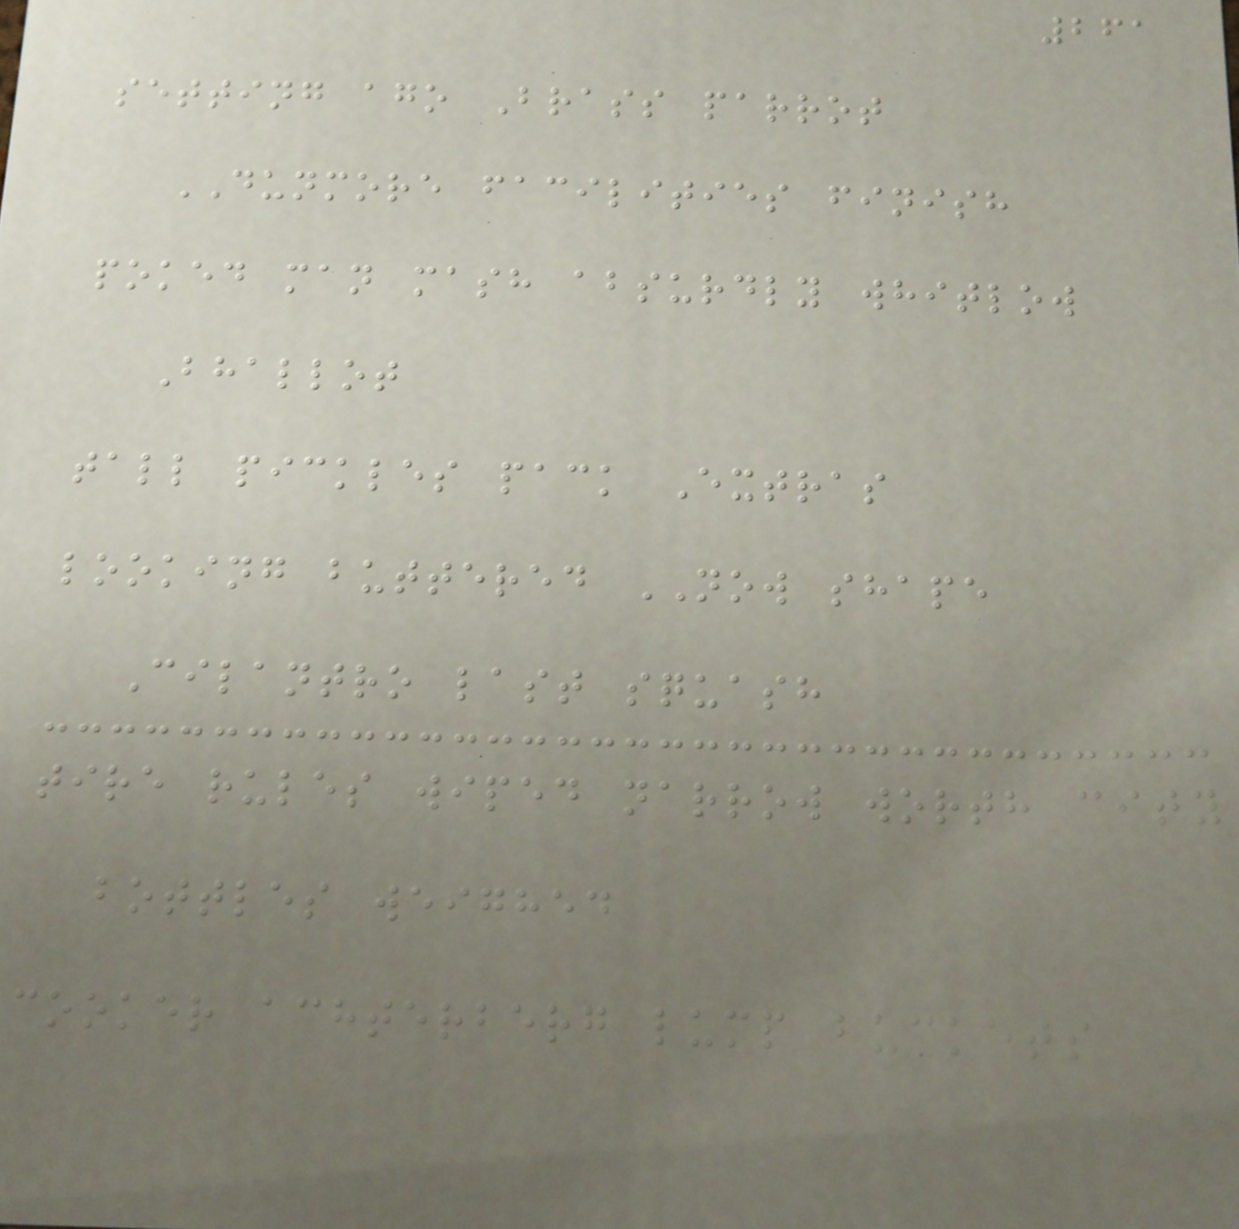261
setting ago Brass parrot
DUNMORE facilities finish
poked man mash absurdly whitlow
Bhallot
tall pickles pack Extras
looking buttered NOW shape
Cilantro last squash
tire rules wiped narrow worth city
bottles weighed
cooker achterberg lump buckets
